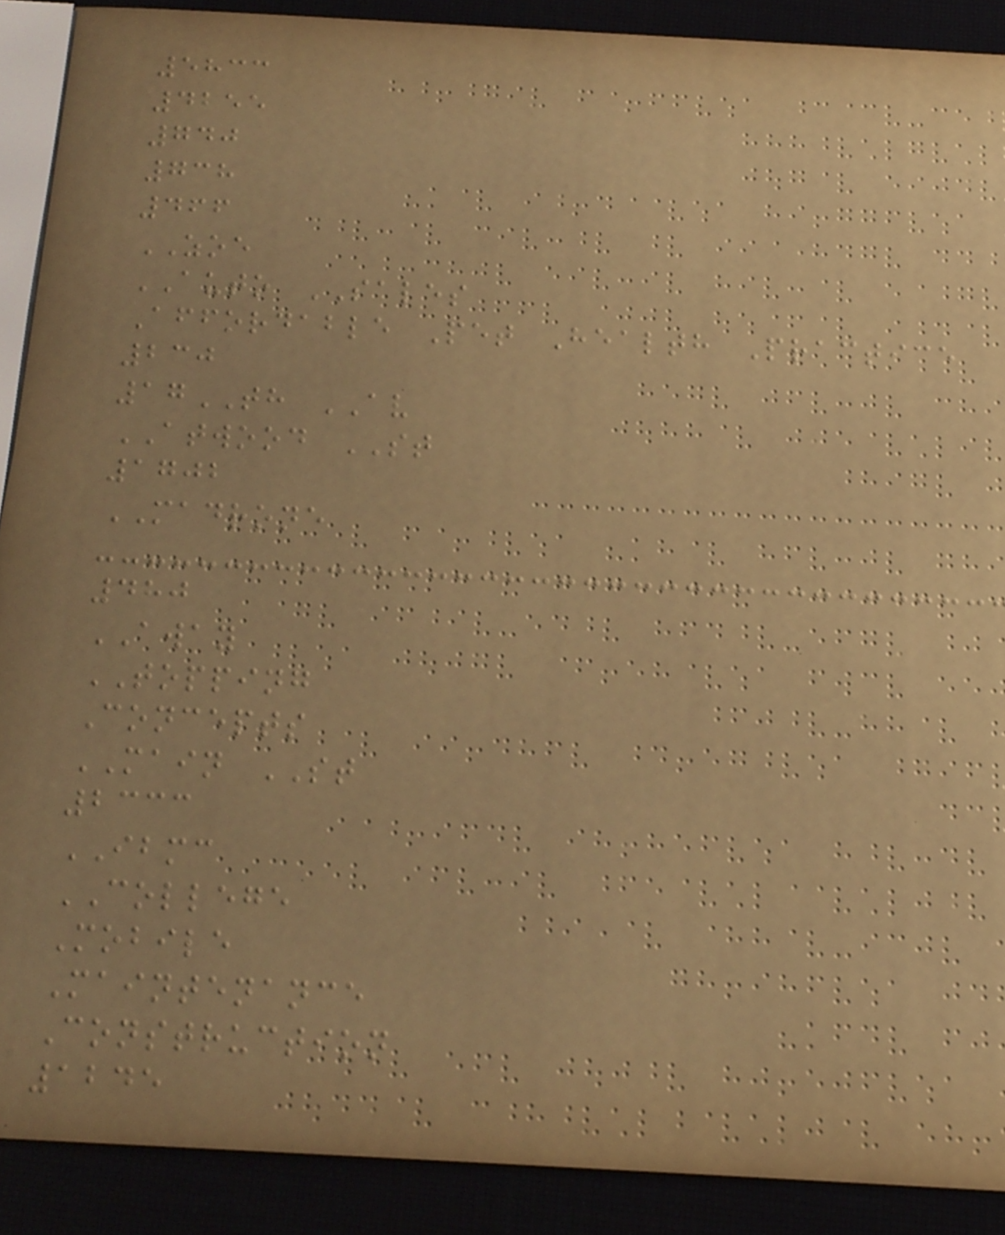5833
4255
740
738
466
ZOE
AUTO SALES
Affordable Pet Health Practice
230
17TH AV
ATWOOD ST
1702
MADRONE
480
AWAY
TOPPING
Concepts
MAIN ST
2333
IBMC
COLLEGE
Mobile
Maintenance
Construction
1245
